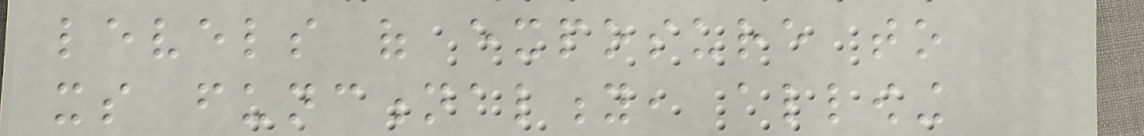levels of exposure to
its functionality, allowing
